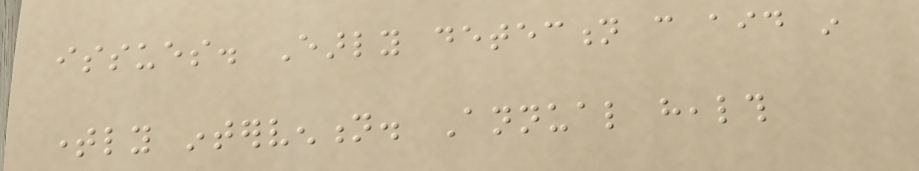issues. Early detection can aid in
timely intervention. Annual health
